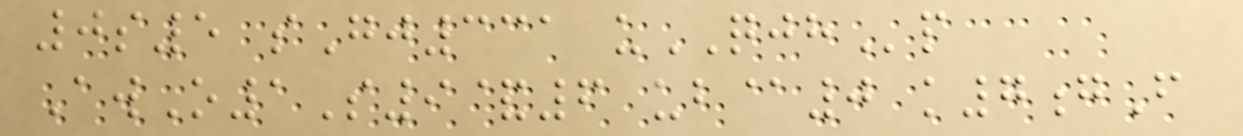0s5 sGj331 uQJHp
AwO1S9&6 ub@0 k7gF
